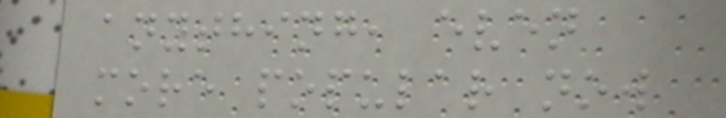anything, even
more popular now
